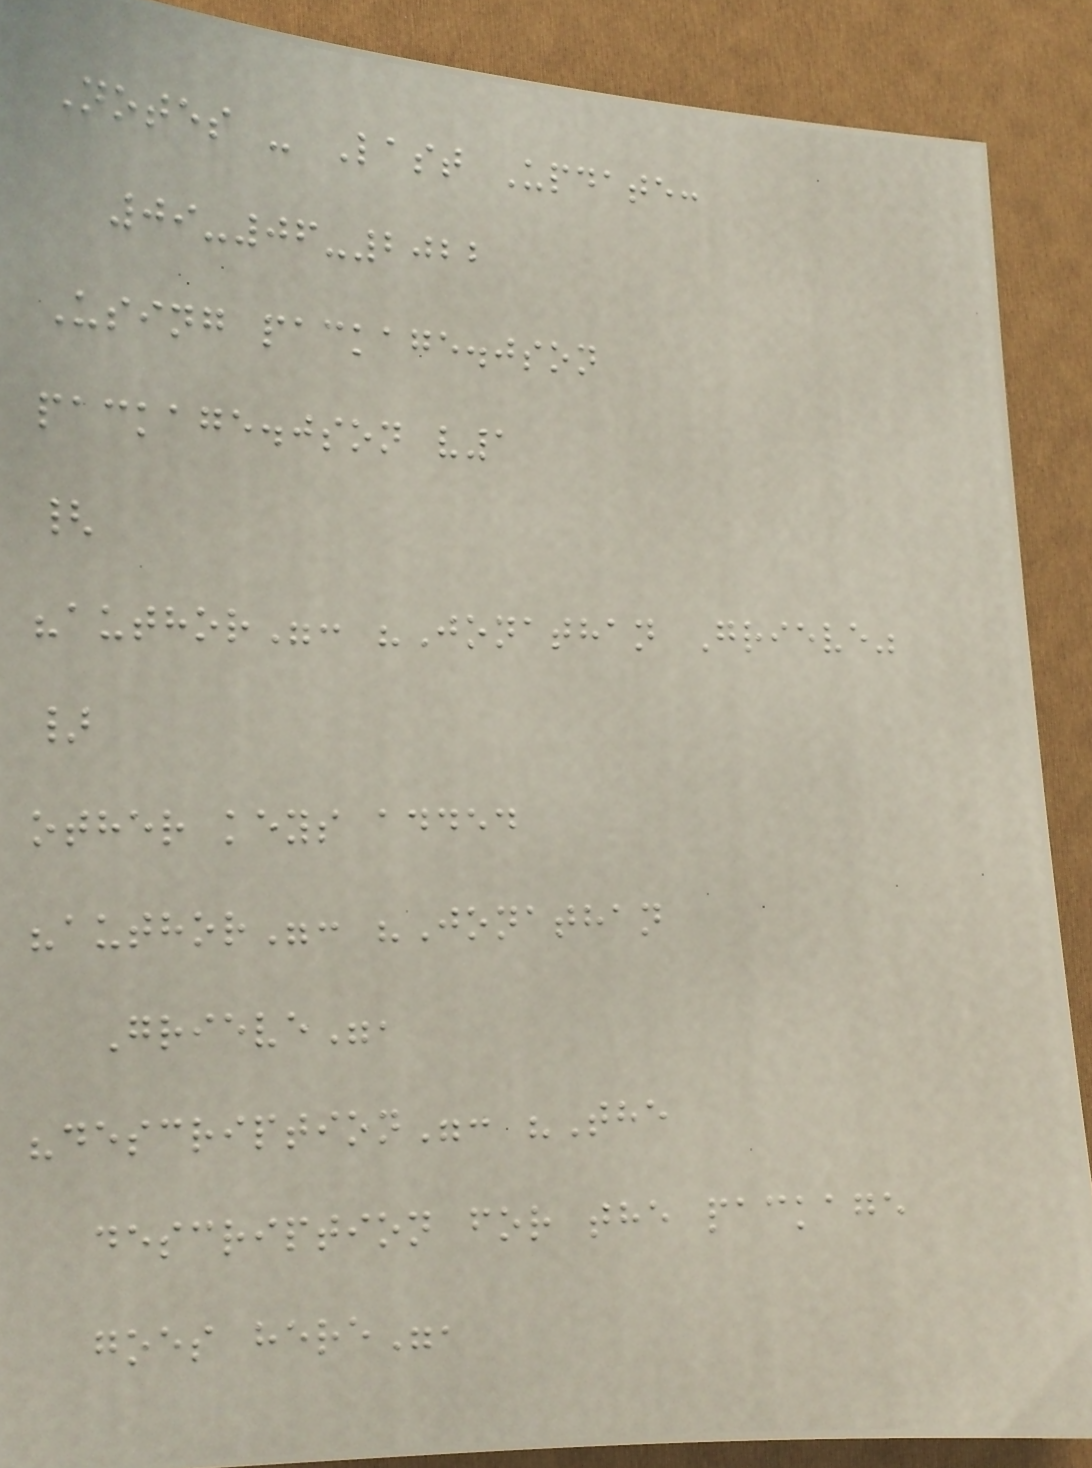Notes - Last Update:
09-06-2022
Using package.json
package.json v1
{
"author": "Jonathan Grieve"
}
other keys added
"author": "Jonathan
Grieve",
"description": "The
description for the package
goes here",
